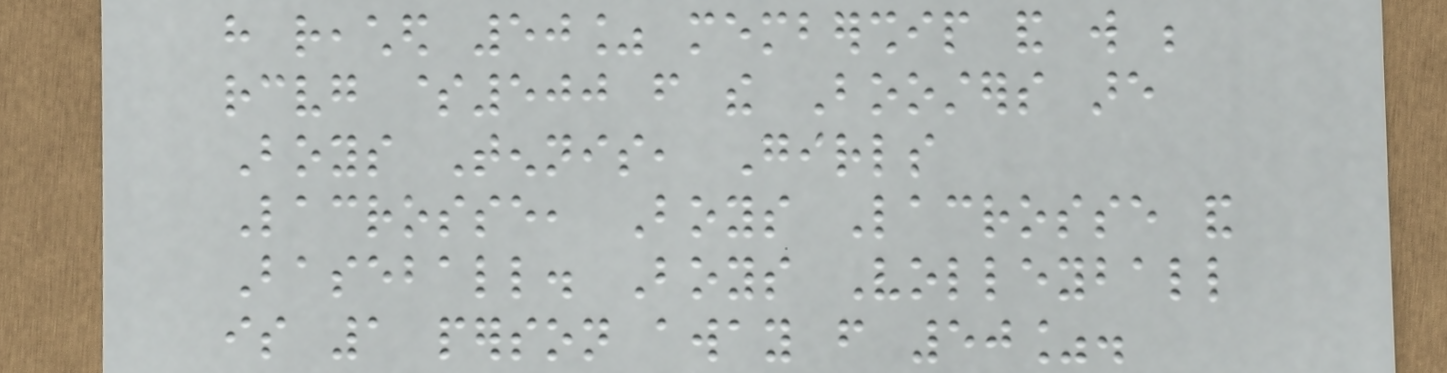have reached 50% membership and will be
receiving $500 from the Boosters are
Boys Tennis, Girls
Lacrosse, Boys Lacrosse and
Baseball. Boys Volleyball
is 1 person away from 50%.
